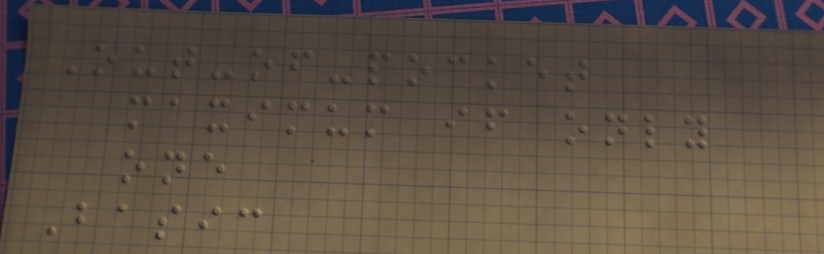Out-of-pocket
maximum if only
one
Basic
